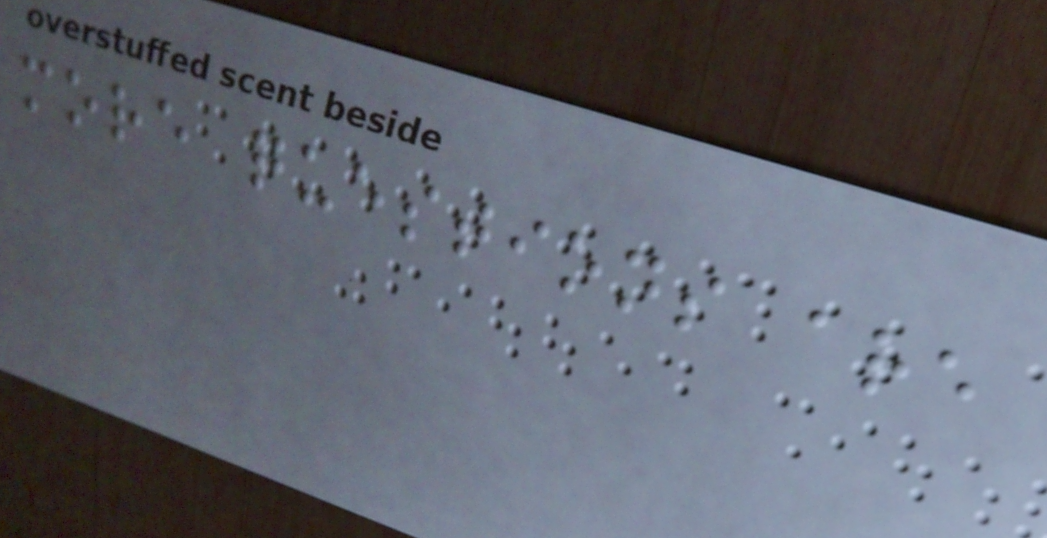more questions are
